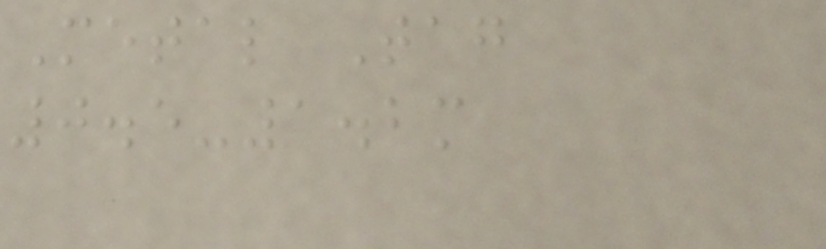Metal Tag
0.5-1.2m
